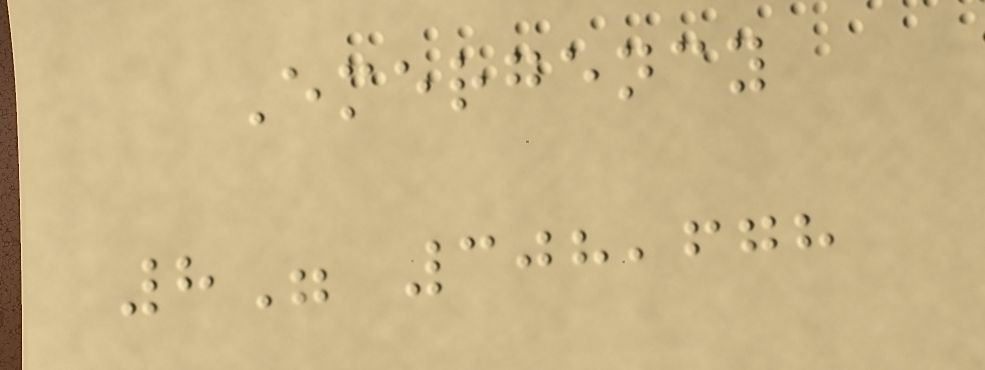Emergency
8" 308,678
